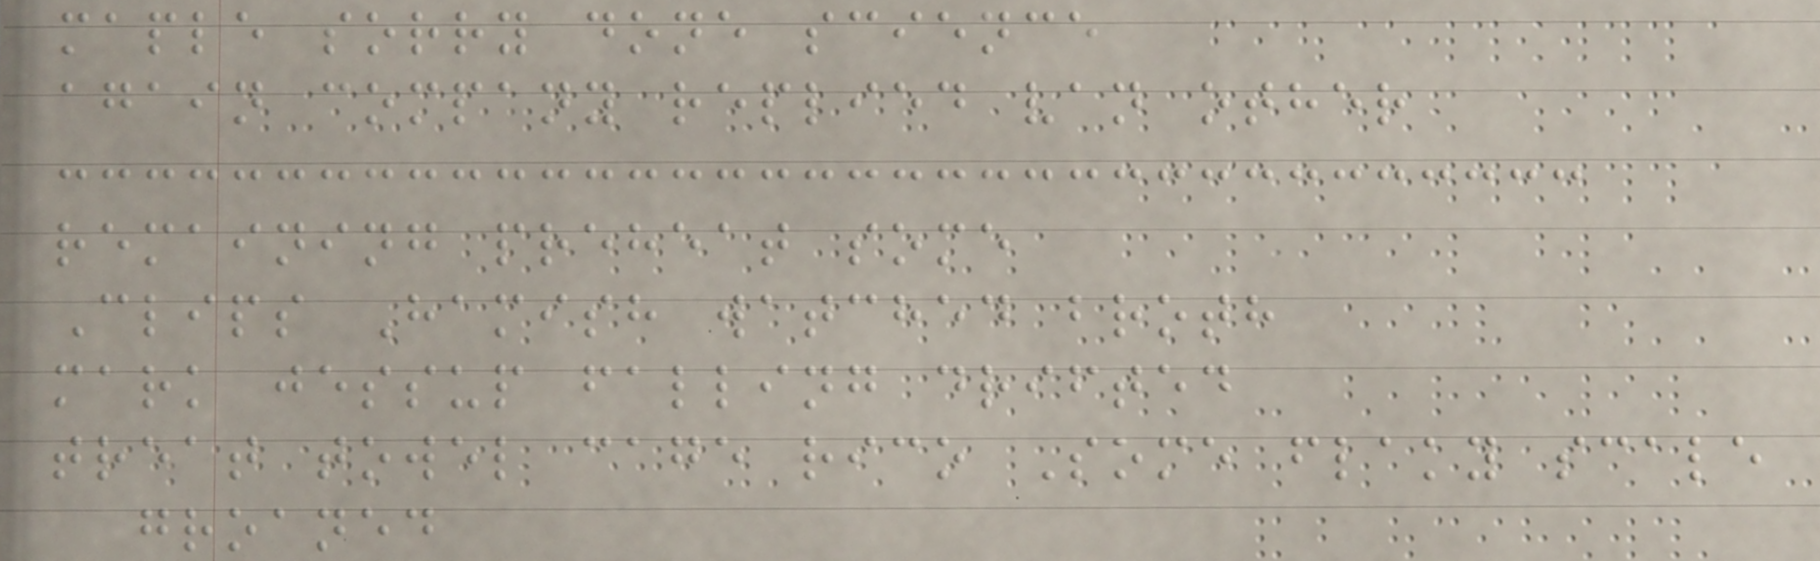maple sorry done science
again company replied van other
remaining preheat some
Clips Hamish watched broth
mark jessup falling drifted
treat towel cage rico Some flaky scale
groaned
